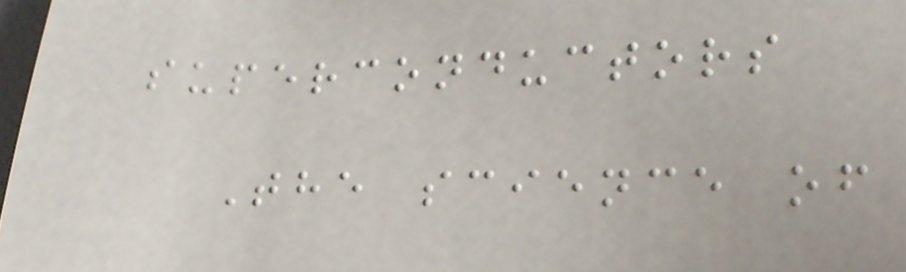superconductors
The science of
